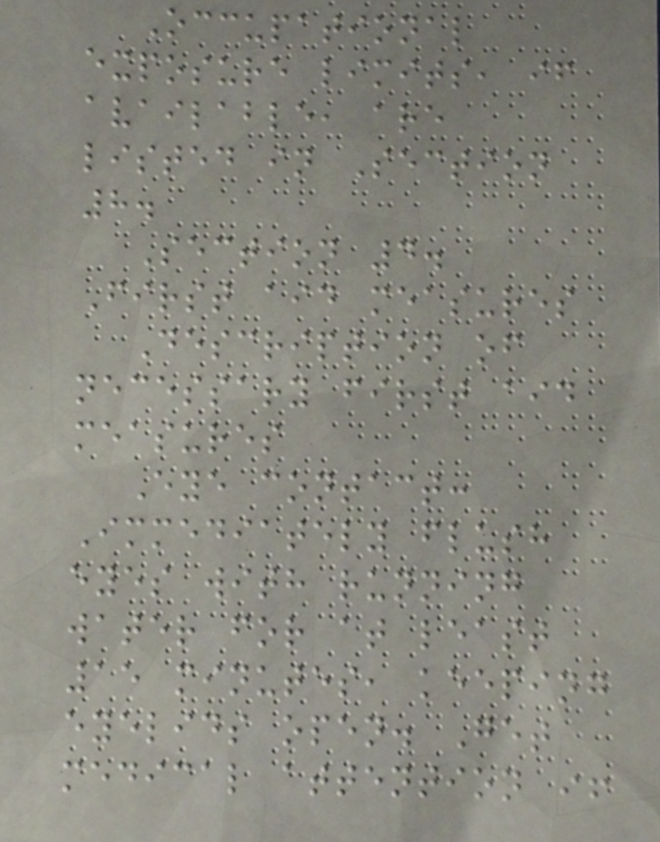Occupational
exposure limits, if
available, are
listed in Section
8.
Section 4.
First aid measures
Description of
necessary first aid
measures
Eye contact:
Immediately flush
eyes with running
water for at least
15 minutes, keeping
eyelids open. Get
medical attention if
